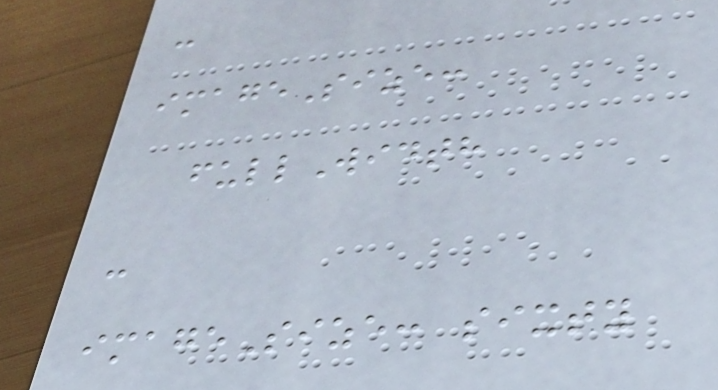-
imageSize:
fullWidth
-
imageSize: sixty
